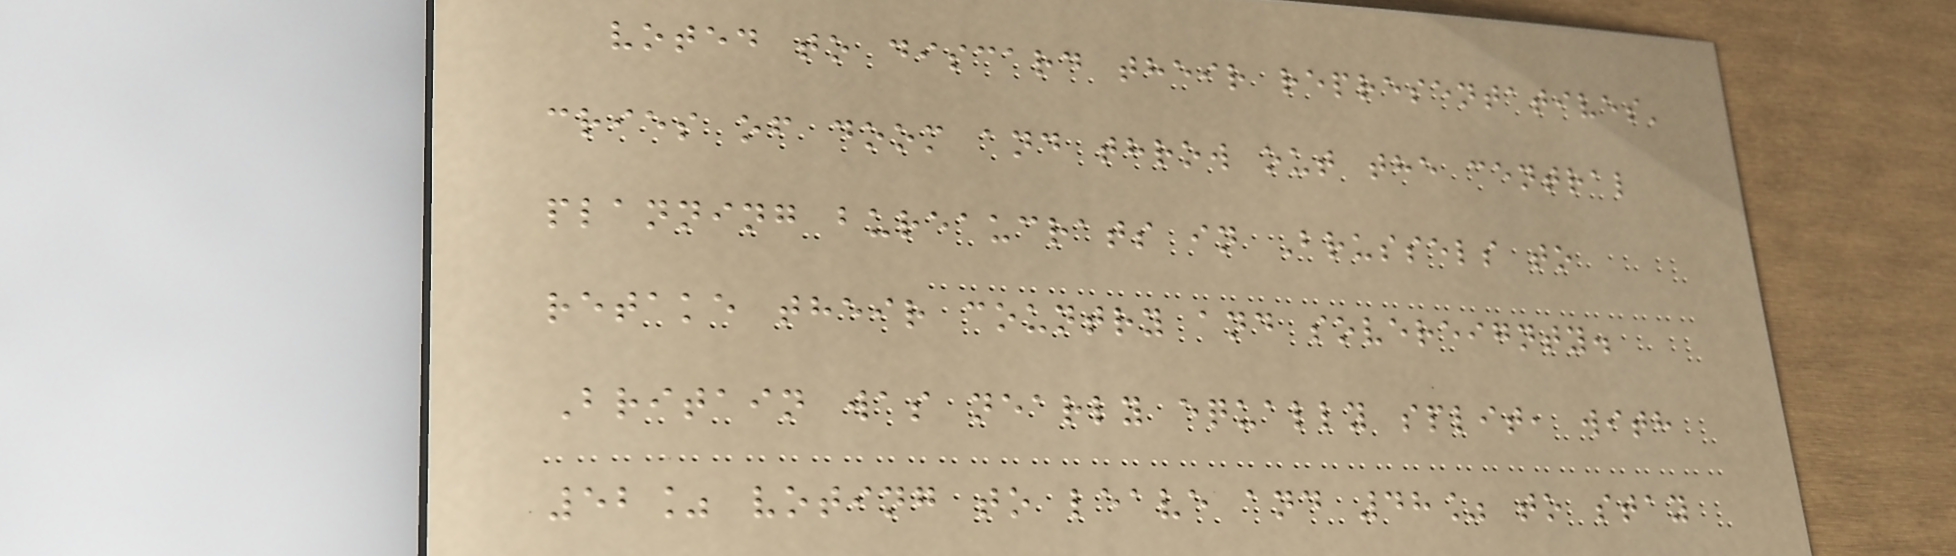voted to discard their representatives'
cries of doom and throw out the central
planning bureaucrats in Brussels to
retake their country and sovereignty.
Britain was nearly equally split, with
52% voting to leave and 48% to stay
